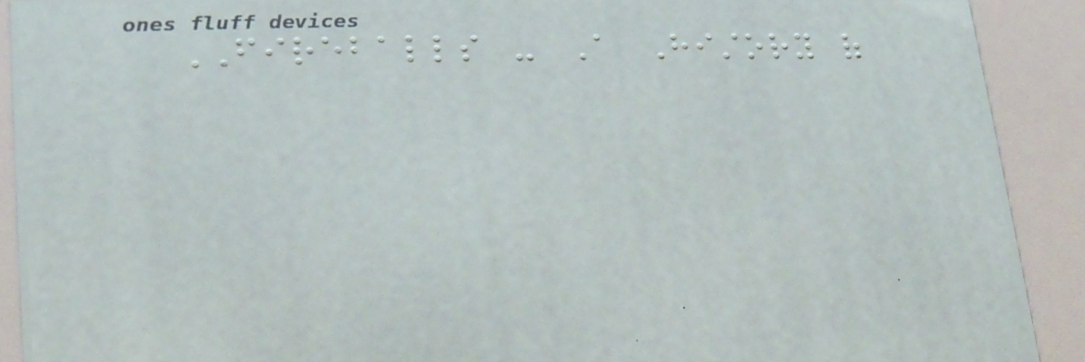FIREBALLS - A History of
